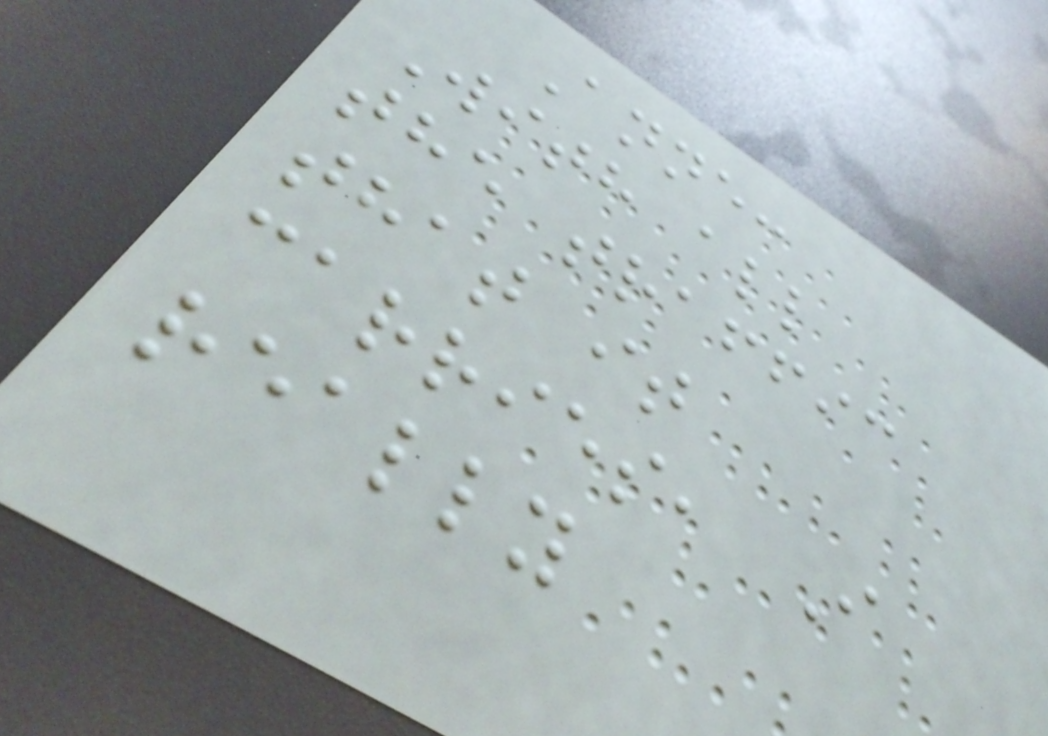Anne:
With all
the traffic
that it
carries, I
really
